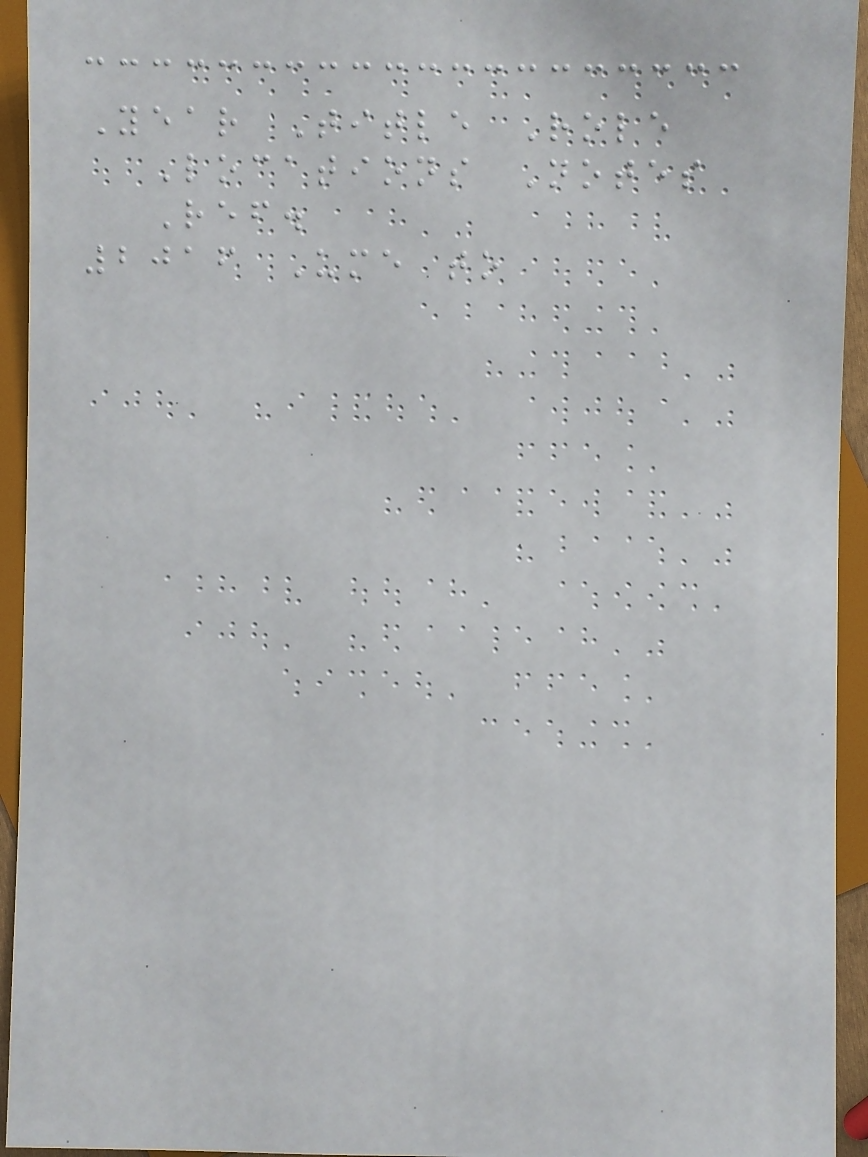Year Title Role
Locations Notes
Ref.
2016 Ume to
